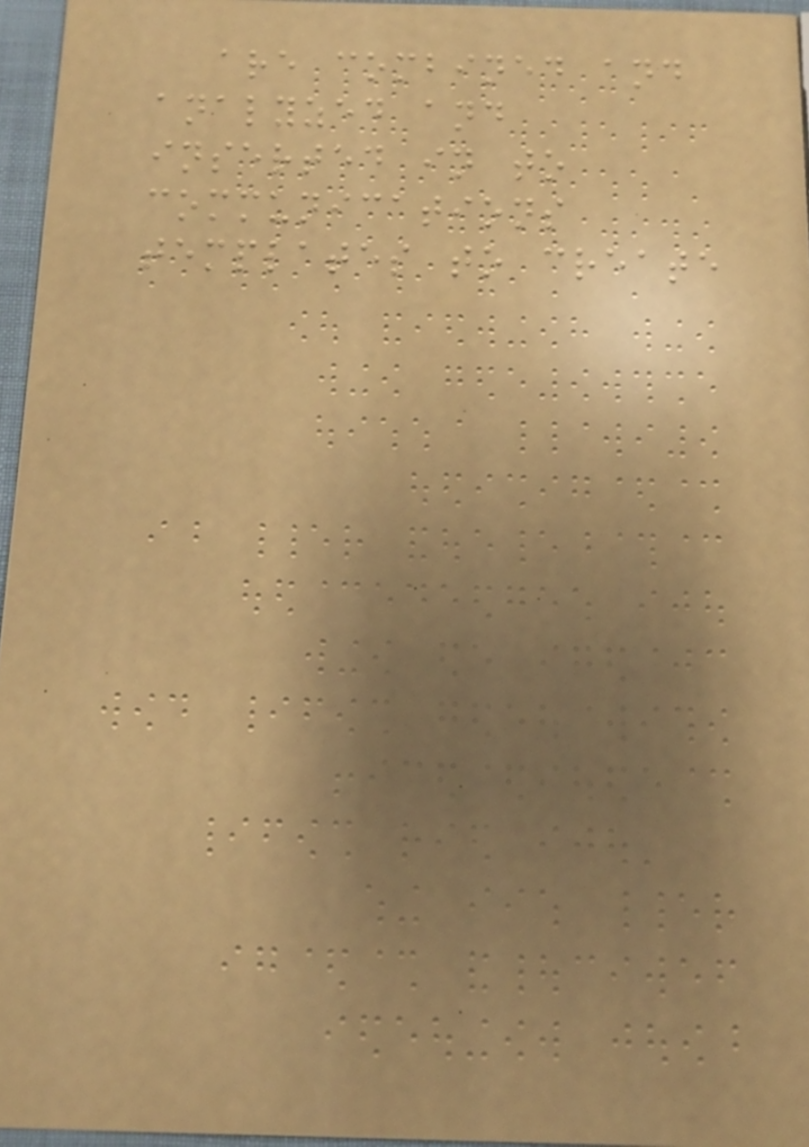are combined and
analyzed and
inserted in to
communications
templates to create
